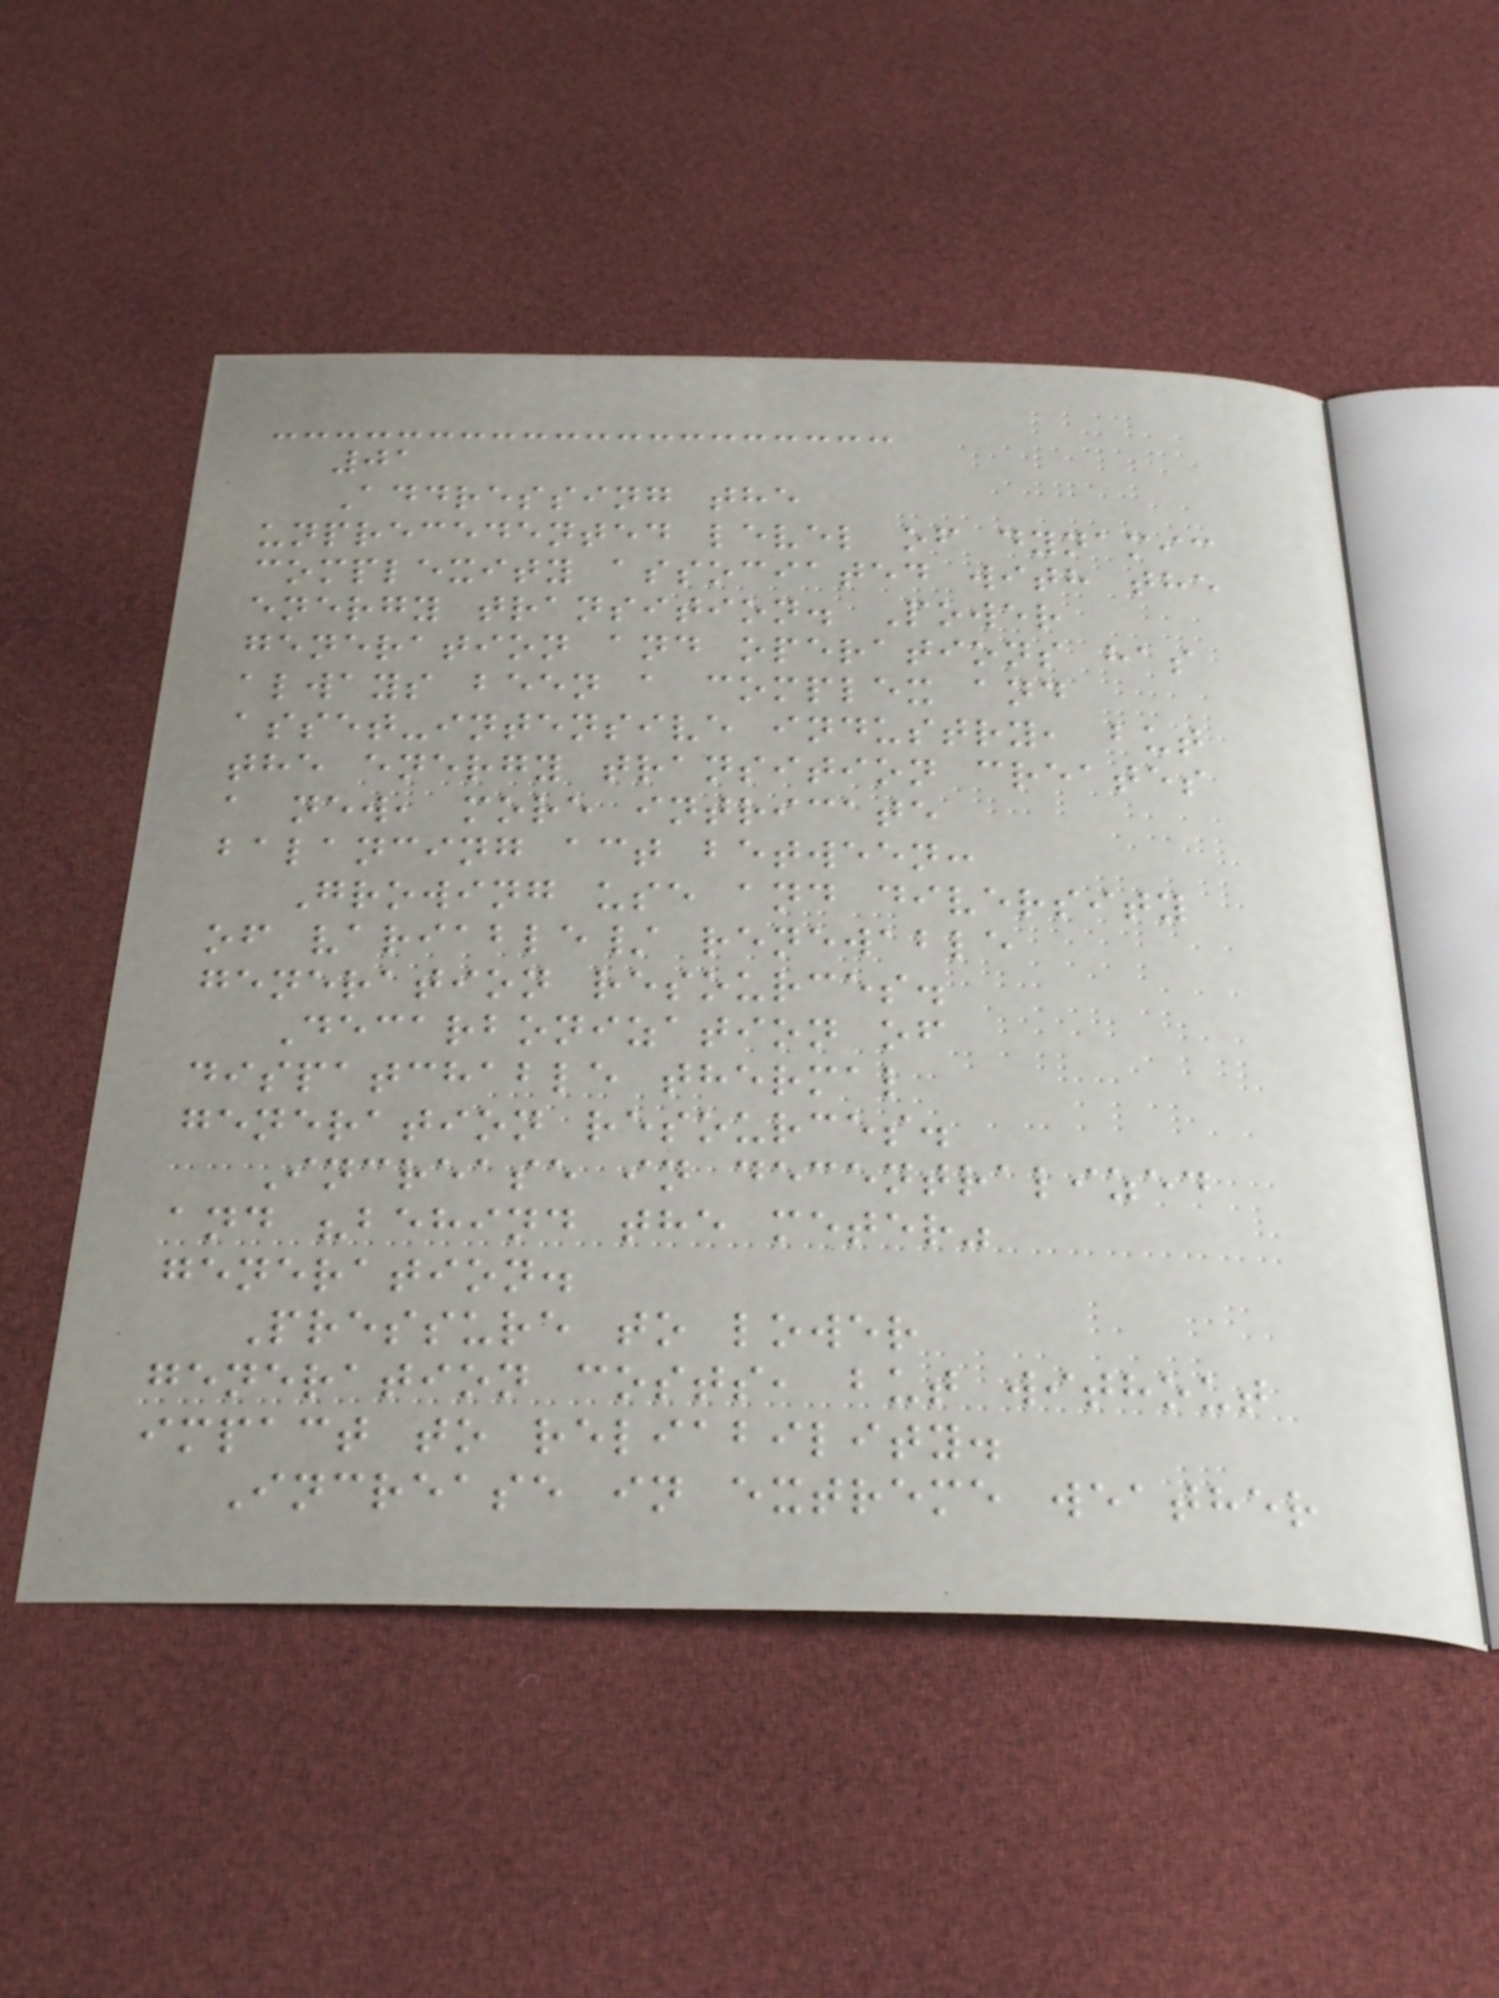01
Addressing the
unprecedented level of dynamic
complexity associated with the
energy transition. Power
generation and operations has
always been a complex and
asset-intensive industry, but
the energy transition creates
a new, more intricate
balancing act between:
Growing use and diversity
of variable/ renewable
generation resources.
Decarbonization of
dispatchable thermal
generation resources.
Increase in decentralized
and "behind the meter"
generation.
Pressure to lower
generation costs, but without
impact to reliability.
Increase in extreme weather
